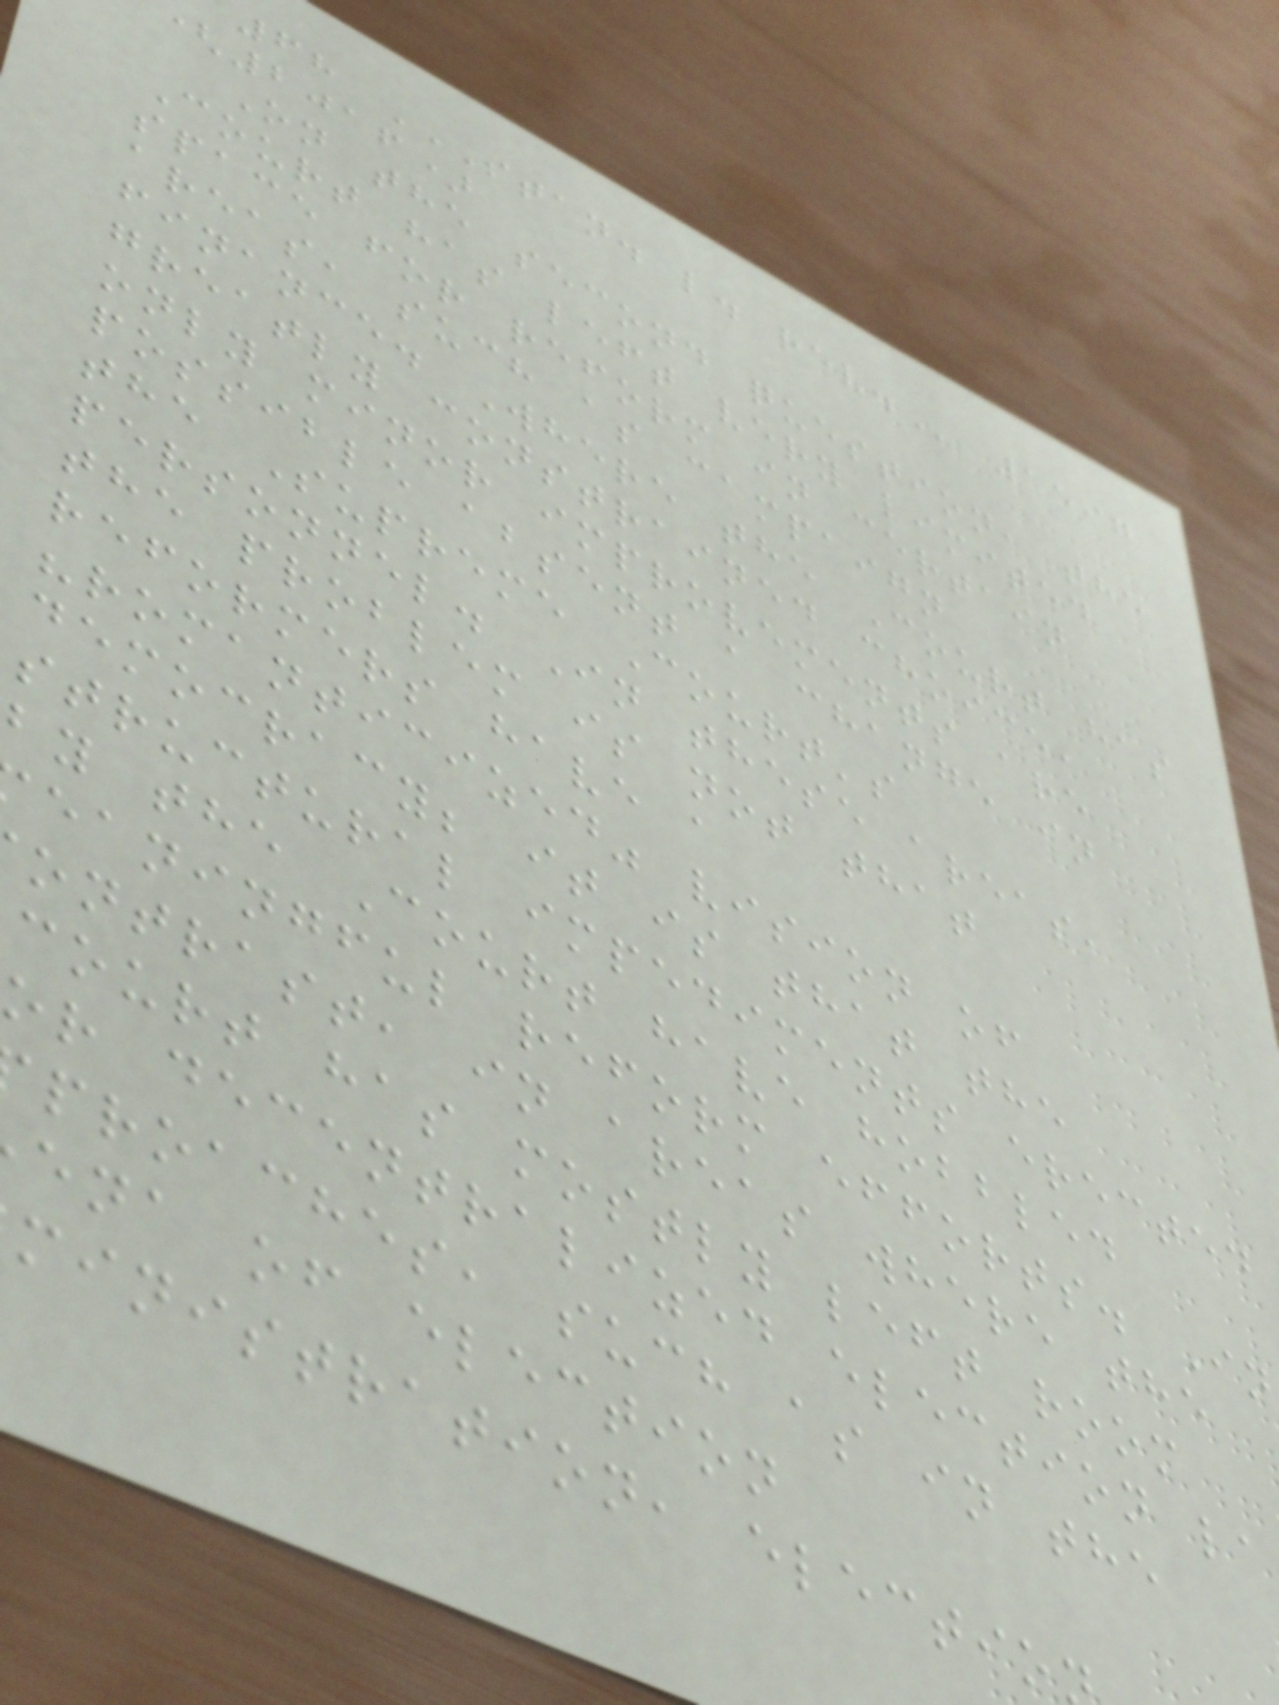68 STAN. L. REV. 1597
2016)
On the second question, the
Court has left very limited
space for reform in certain
areas, such as campaign
finance. Where the Court has
greatly constrained choice,
only minor improvements are
possible absent a change in
the Supreme Court's
personnel. In these areas,
the problem is not that
reformers have a
"romanticized" vision of
democracy; it is that the
structural impediments erected
by the Court have hobbled
eaningful reform efforts. In
ontrast, in areas where the
court has mostly left room
or decentralized election la
proaches, such as in the
ena of election
ministration, electio
